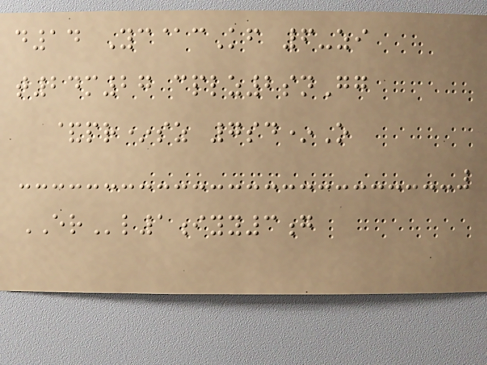d14 Yc@cKf 6-zi
t24m27 cplz2snGg
&pr*sz 7sd*O
ERl1iyy3g
